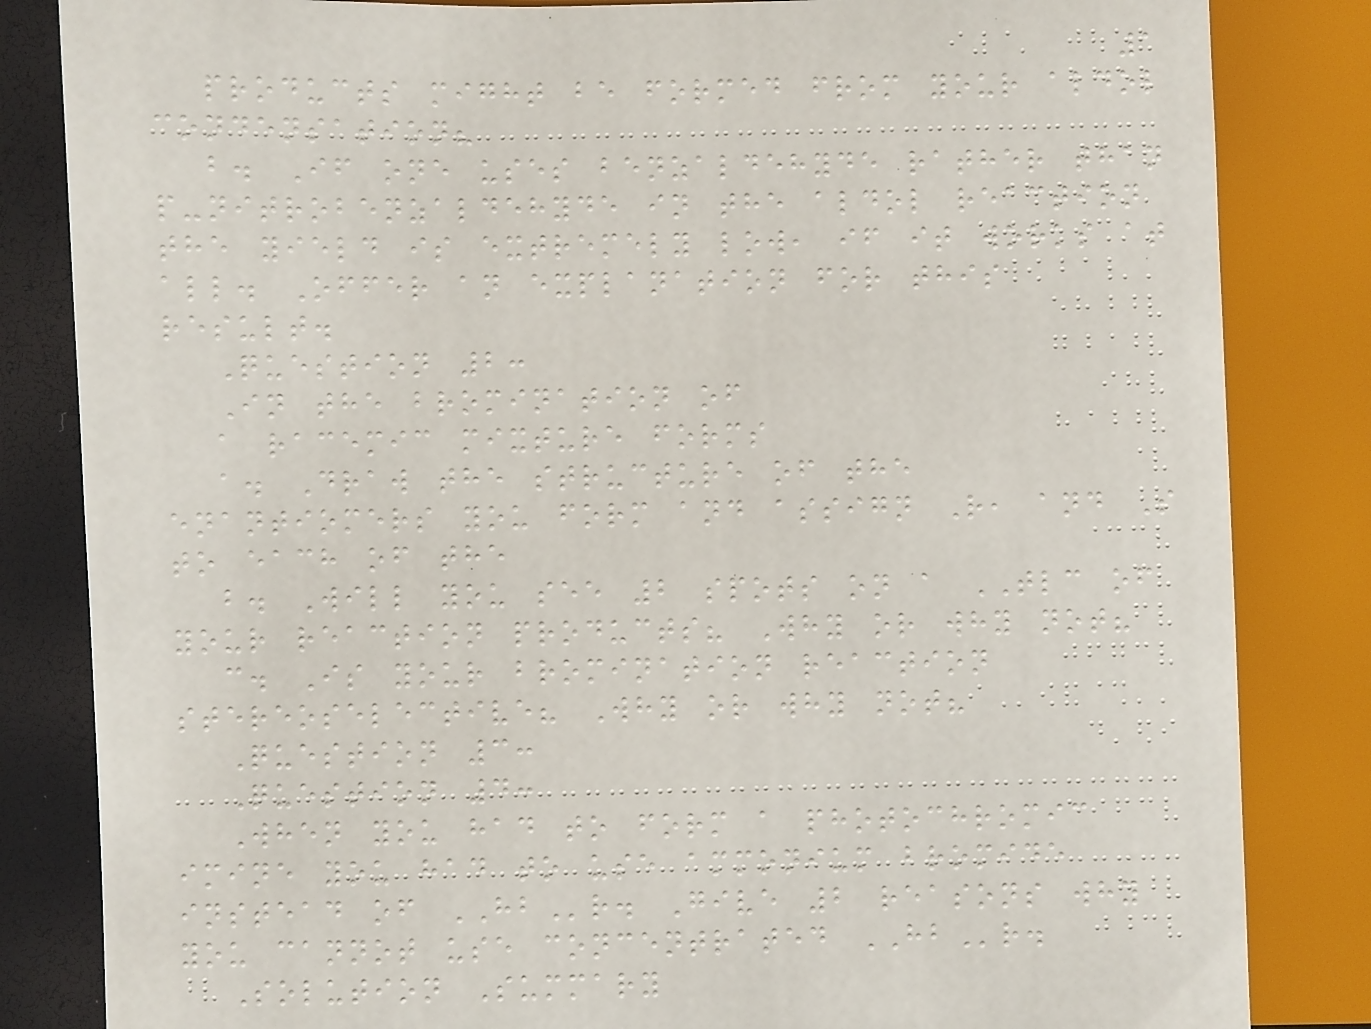1
products might be formed from your aldol
condensation?
b. If one uses benzaldehyde rather than
p-nitrobenzaldehyde in the aldol reaction
the yield is extremely low, if it works at
all. Offer an explanation for this
result.
Question 2:
In the bromination of
a racemic mixture forms
a. Draw the structure of the
enantiomers you form and assign R, and S
to each of the
b. Will you see 2 spots on a TLC of
your reaction products? Why or why not?
c. Is your bromination reaction
stereoselective? Why or why not?
Question 3:
Question 4:
When you had to form a photochromic
imine you had to use ammonium bromide
instead of HBr. Give 2 reasons why
you cannot use concentrated HBr.
Solution Summary
